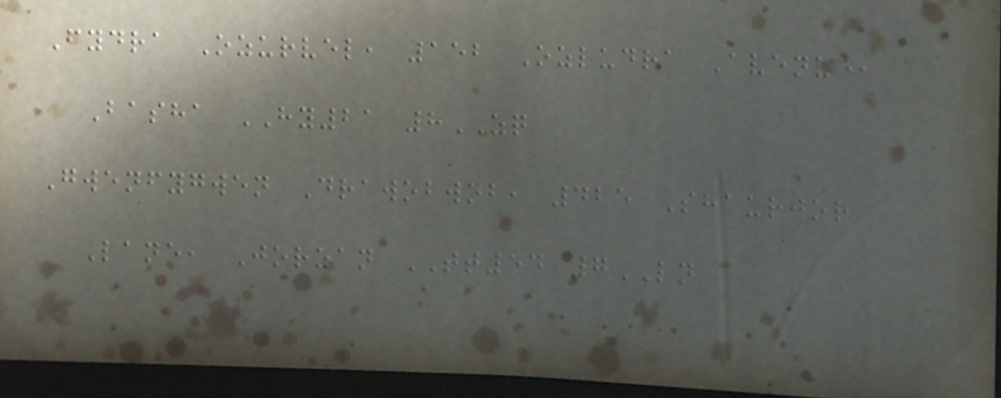Fydra Ozurvel, 152 Ozludra Avenue,
Basha HY21 8ZQ
Gwenfygwen Drawobwob, 425 Shaurjor
Lane, Jorzan TT54 7LN
